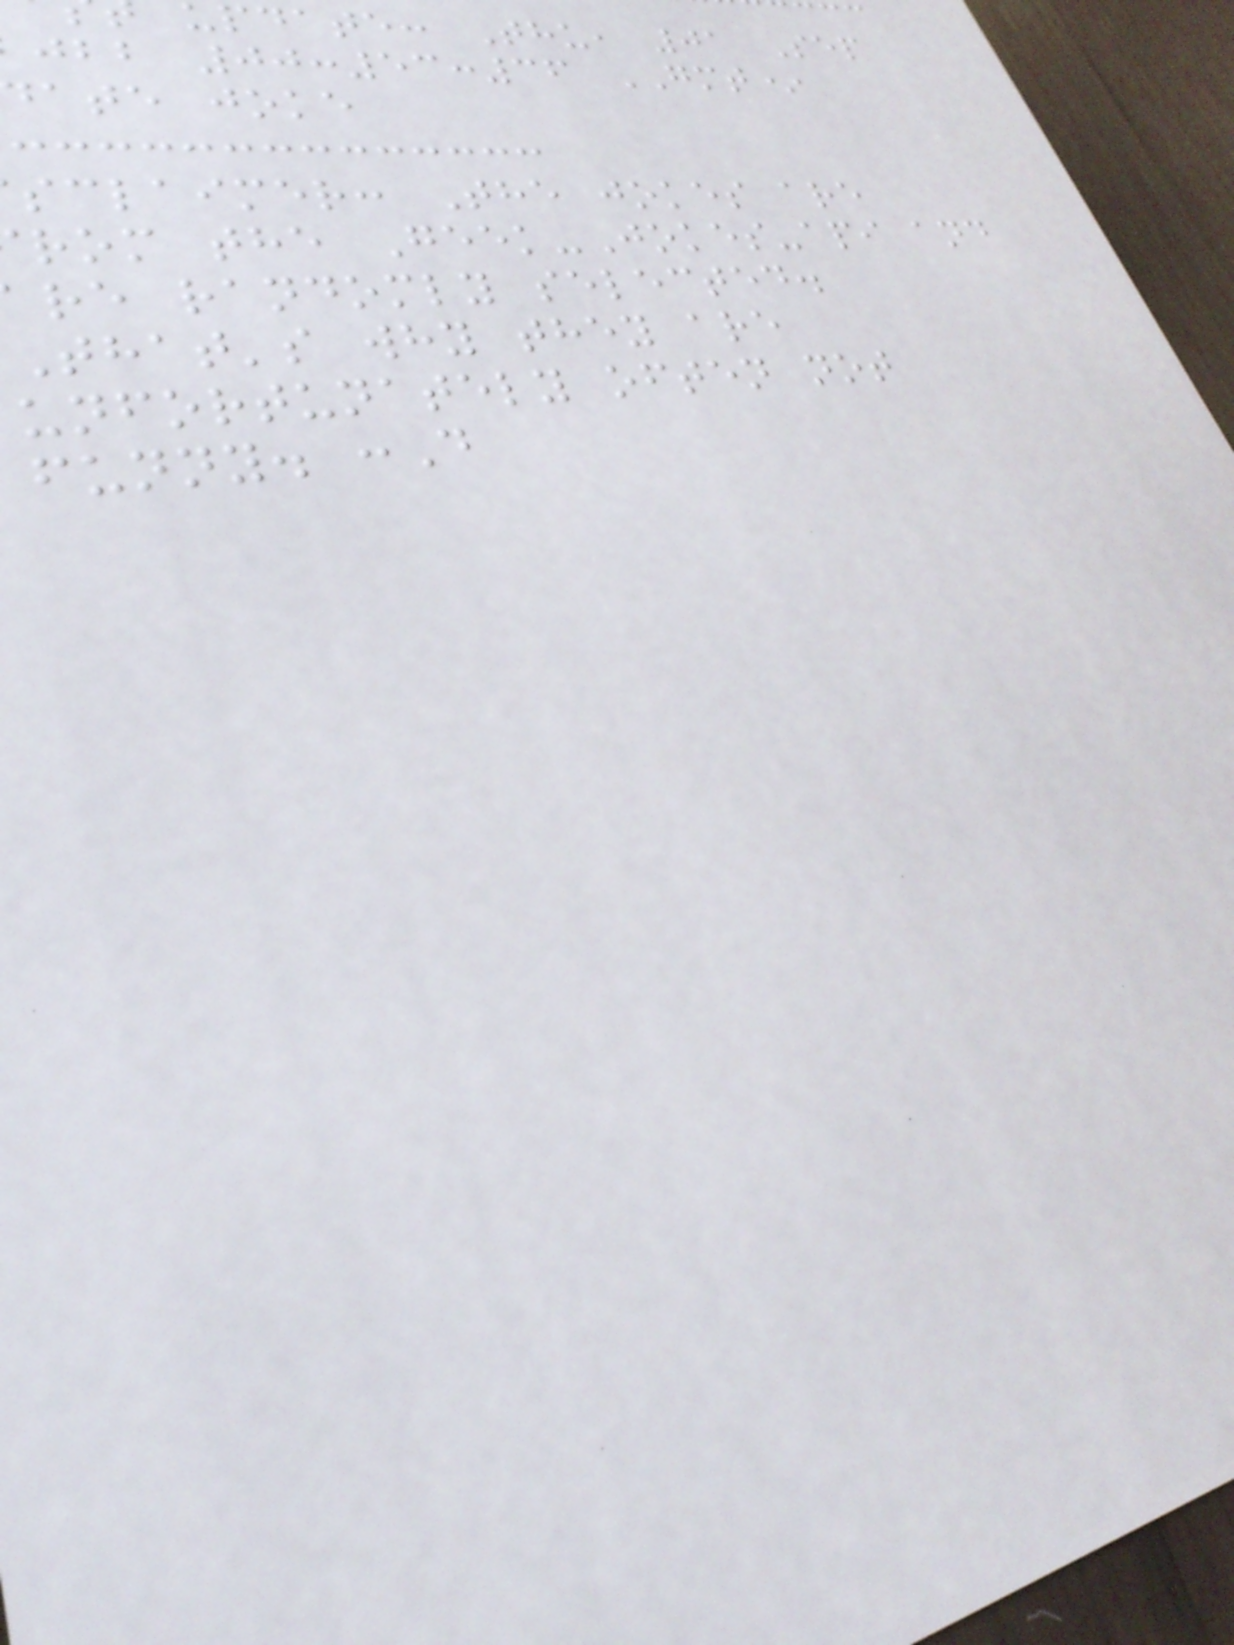pdate: Thu, 01 Sep
jbb 00:53:36 GMT*
ate joke
sclaimer: The jokes are
rom the Geek-Jokes-api and
re randomly selected.
That's why they are
unfortunately often not
funny. :D
